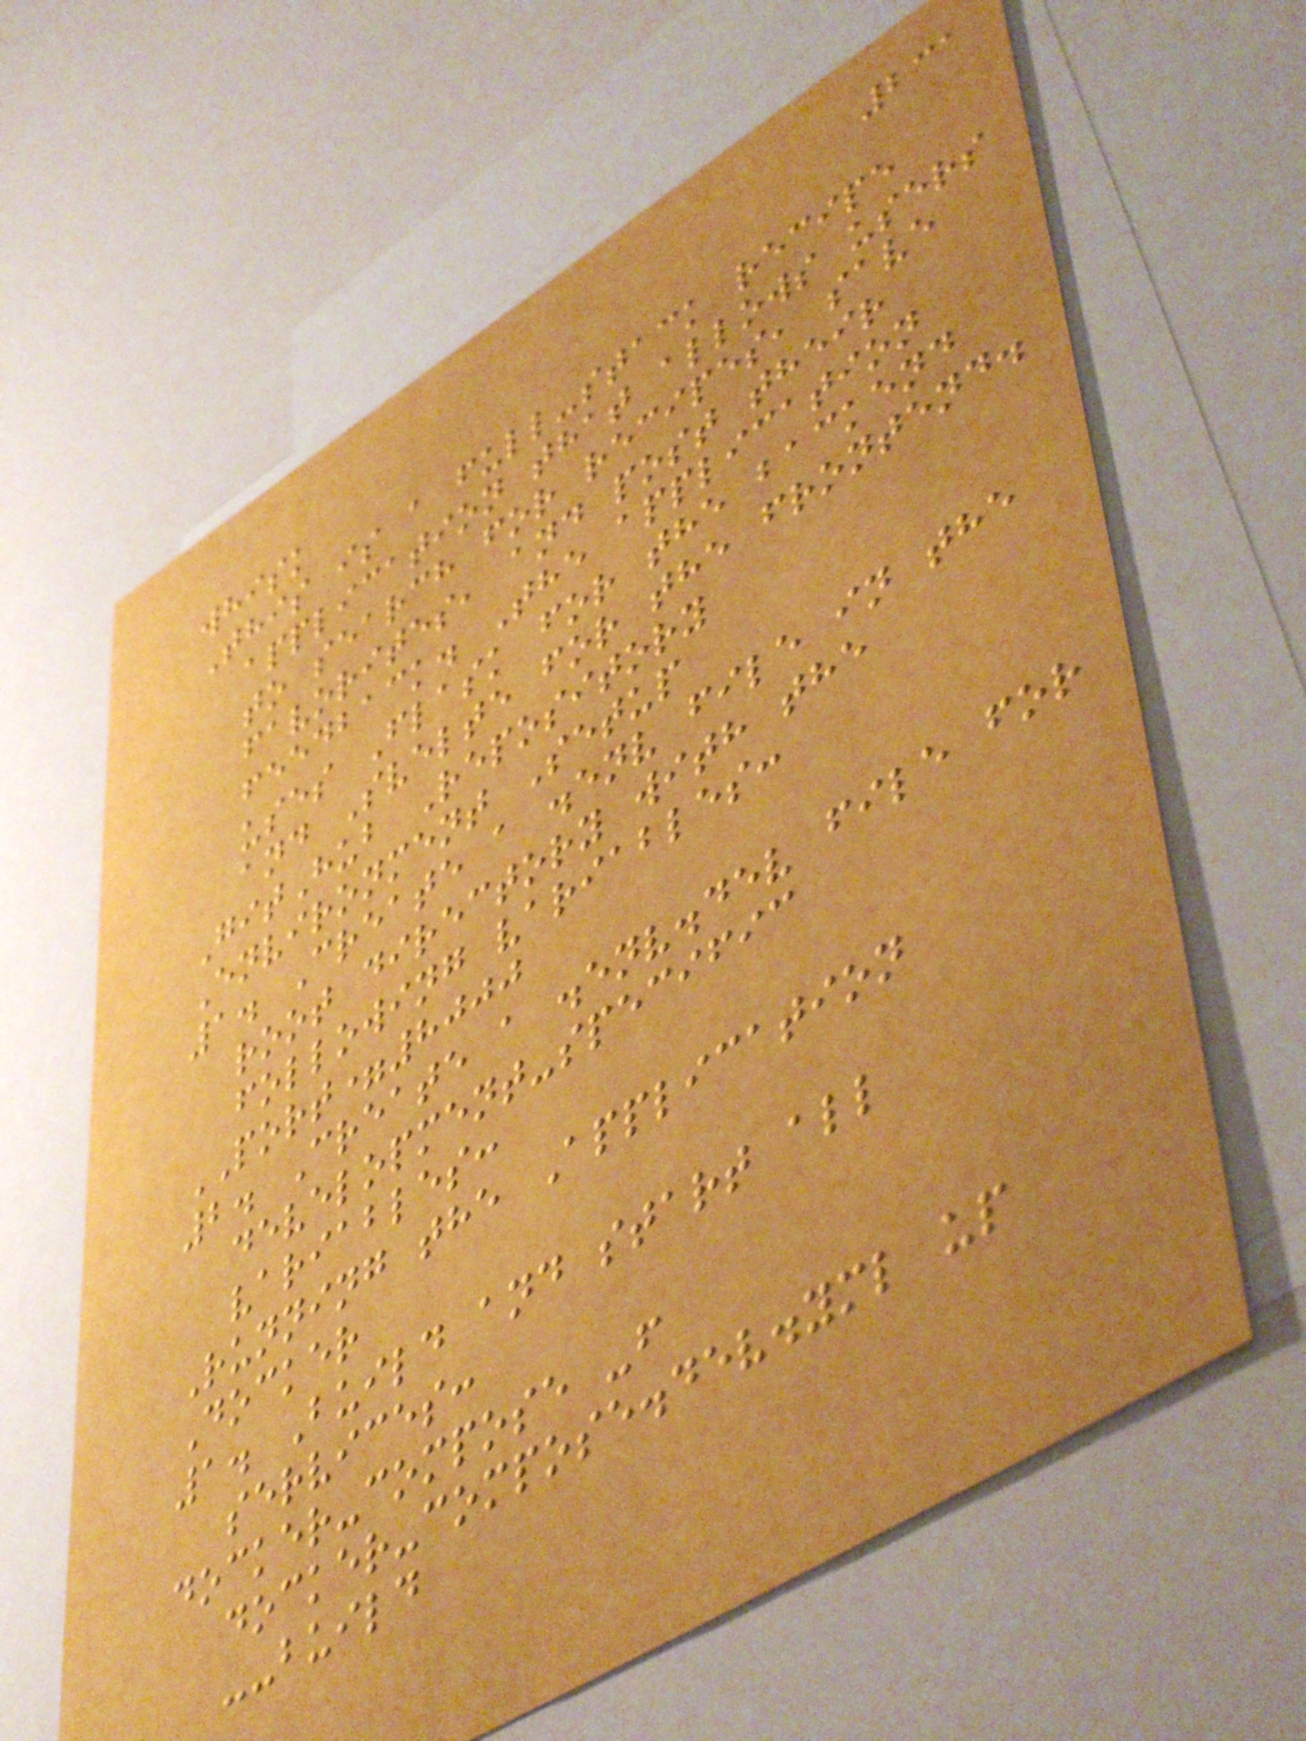231
whisk
This is a full-stack recipe
application that allows users
to search for recipes, save
favorites, and post their
feedback. The application
uses Flask for the backend
and Svelte for the frontend.
GitHub Repository
Environment Setup
1. Create a .env file in the
root directory with the
following variables:
PORT=8000
2. Create a .env.dev file for
development-specific
variables:
Running the Application
Docker
1. Build and start all
services:
docker-compose -f
docker-compose.dev.yml up
--build
